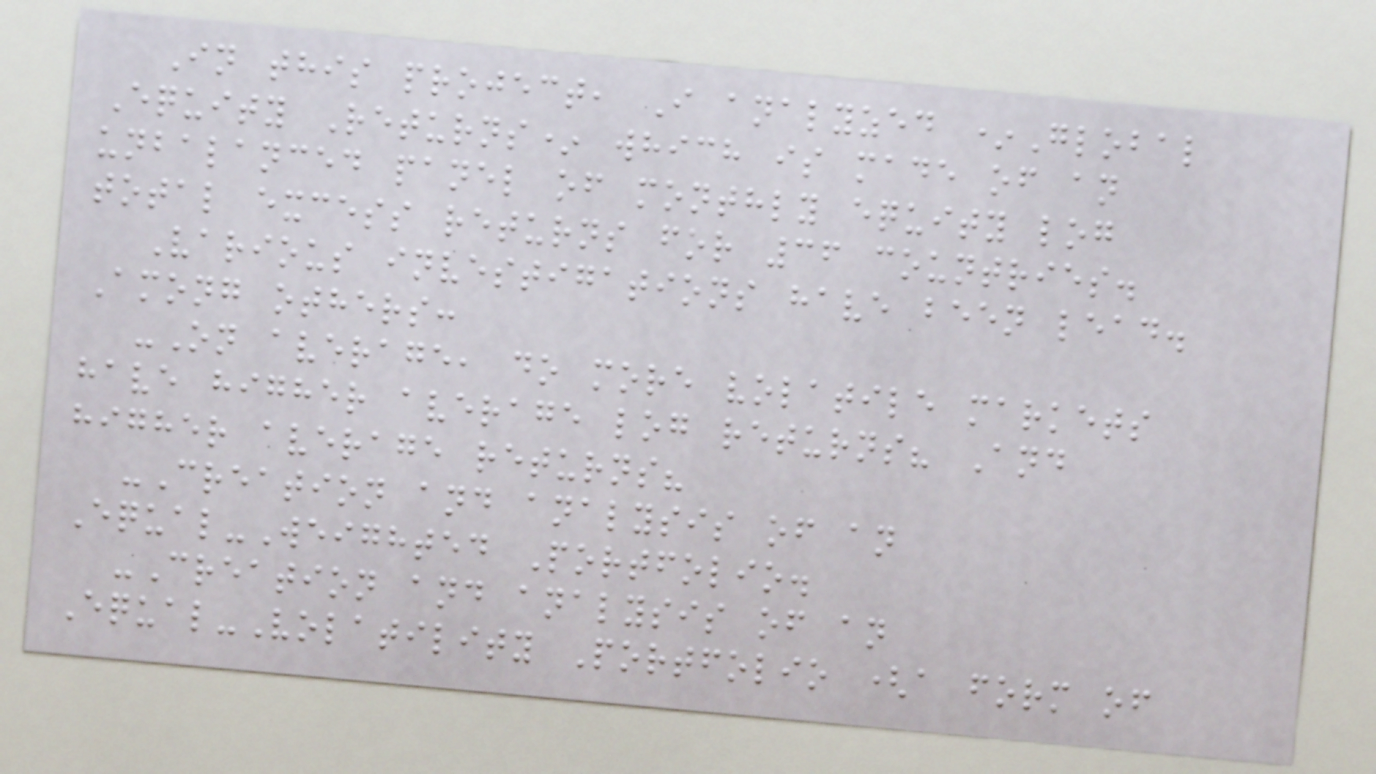In this project, I analyzed *Global
Equity Returns* which is made of an
unbalanced panel of monthly equity log
total excess returns for 36 countries.
Various investigations have been lead.
Among others:
-On average, do more volatile markets
have higher average log returns? And
higher average returns?
-Creation and analysis of an
Equal-Weighted Portfolio.
-Creation and analysis of an
Equal-Volatility Portfolio (a form of
